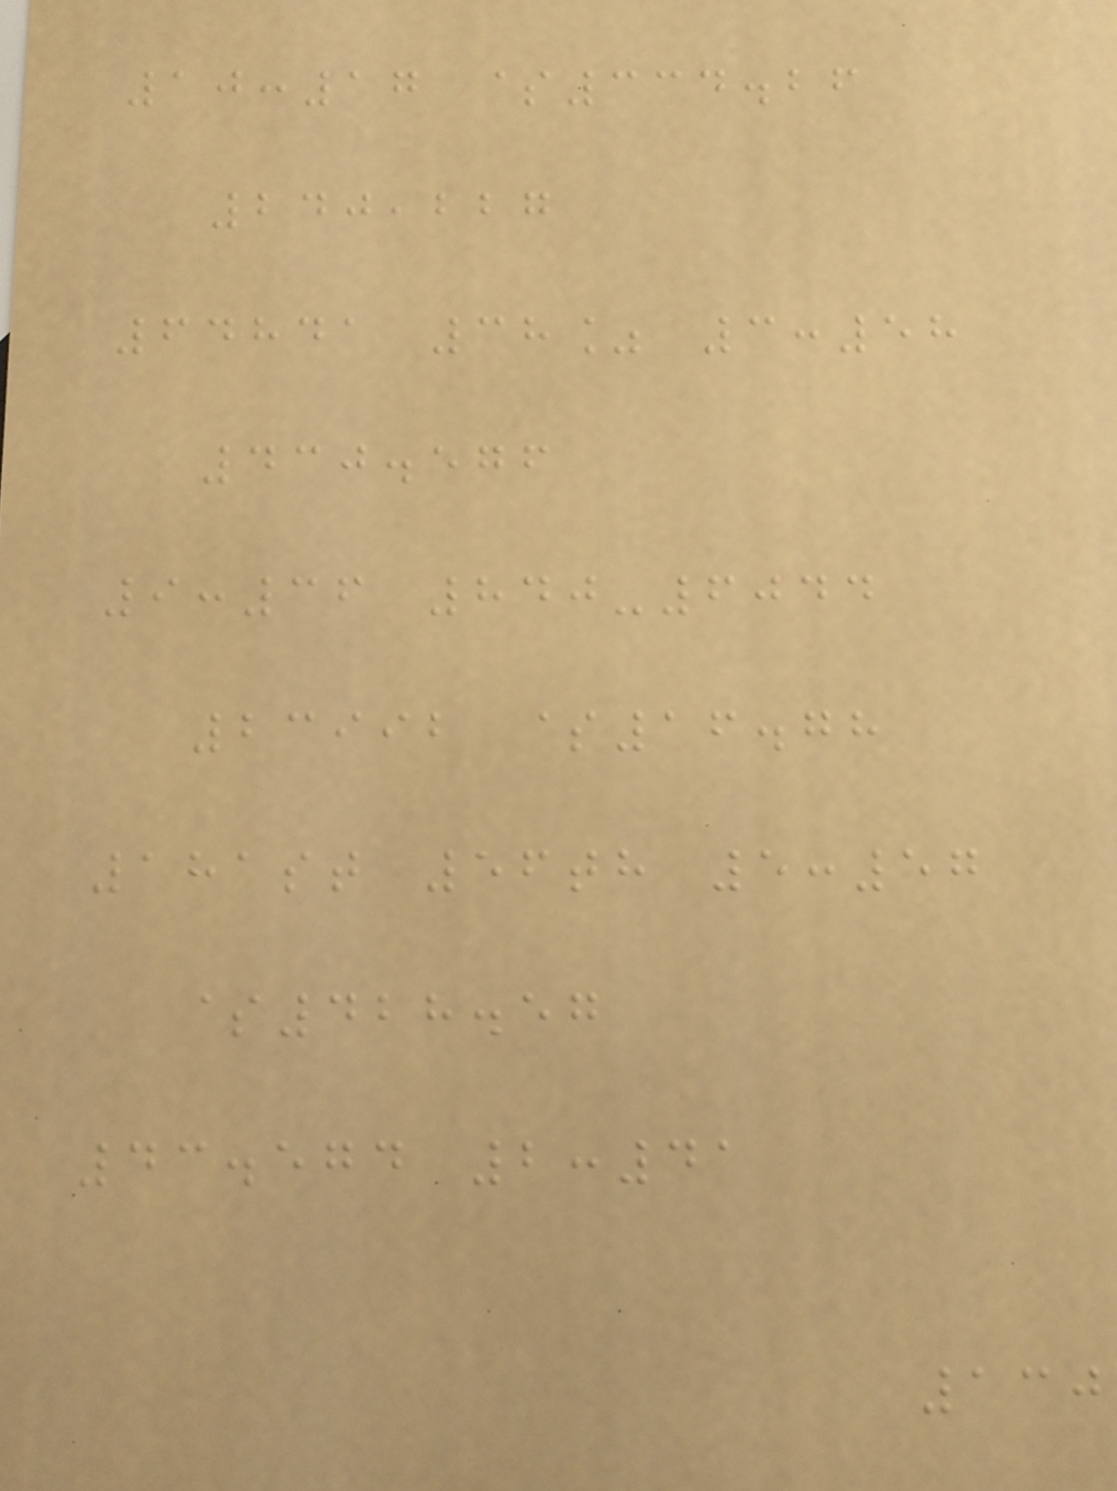10:17 $334.26
240,227
64841 38% 3:58
430.576
9:36 840-6044
23992 $16.78
181st 56th 5:57
$428.57
43.574 2:41
130
